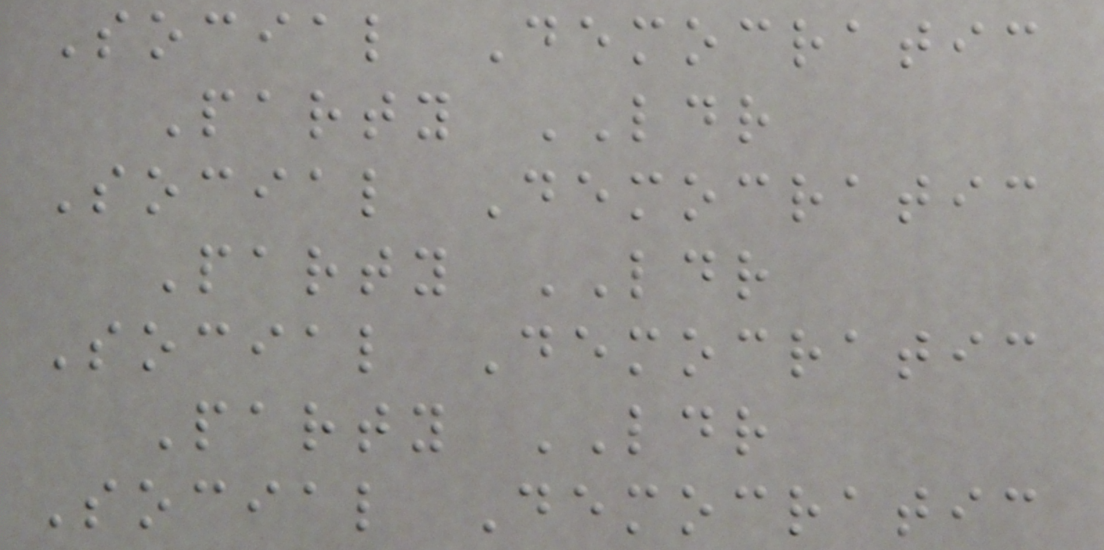Social Democratic
Party LDR
Social Democratic
Party LDR
Social Democratic
Party LDR
Social Democratic
